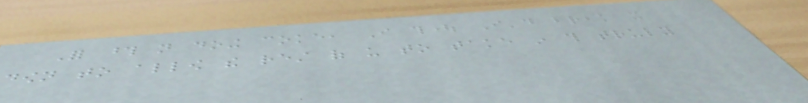For those not doing coke, I thought I'd break it
down to allow the rest of us to take in this truly
